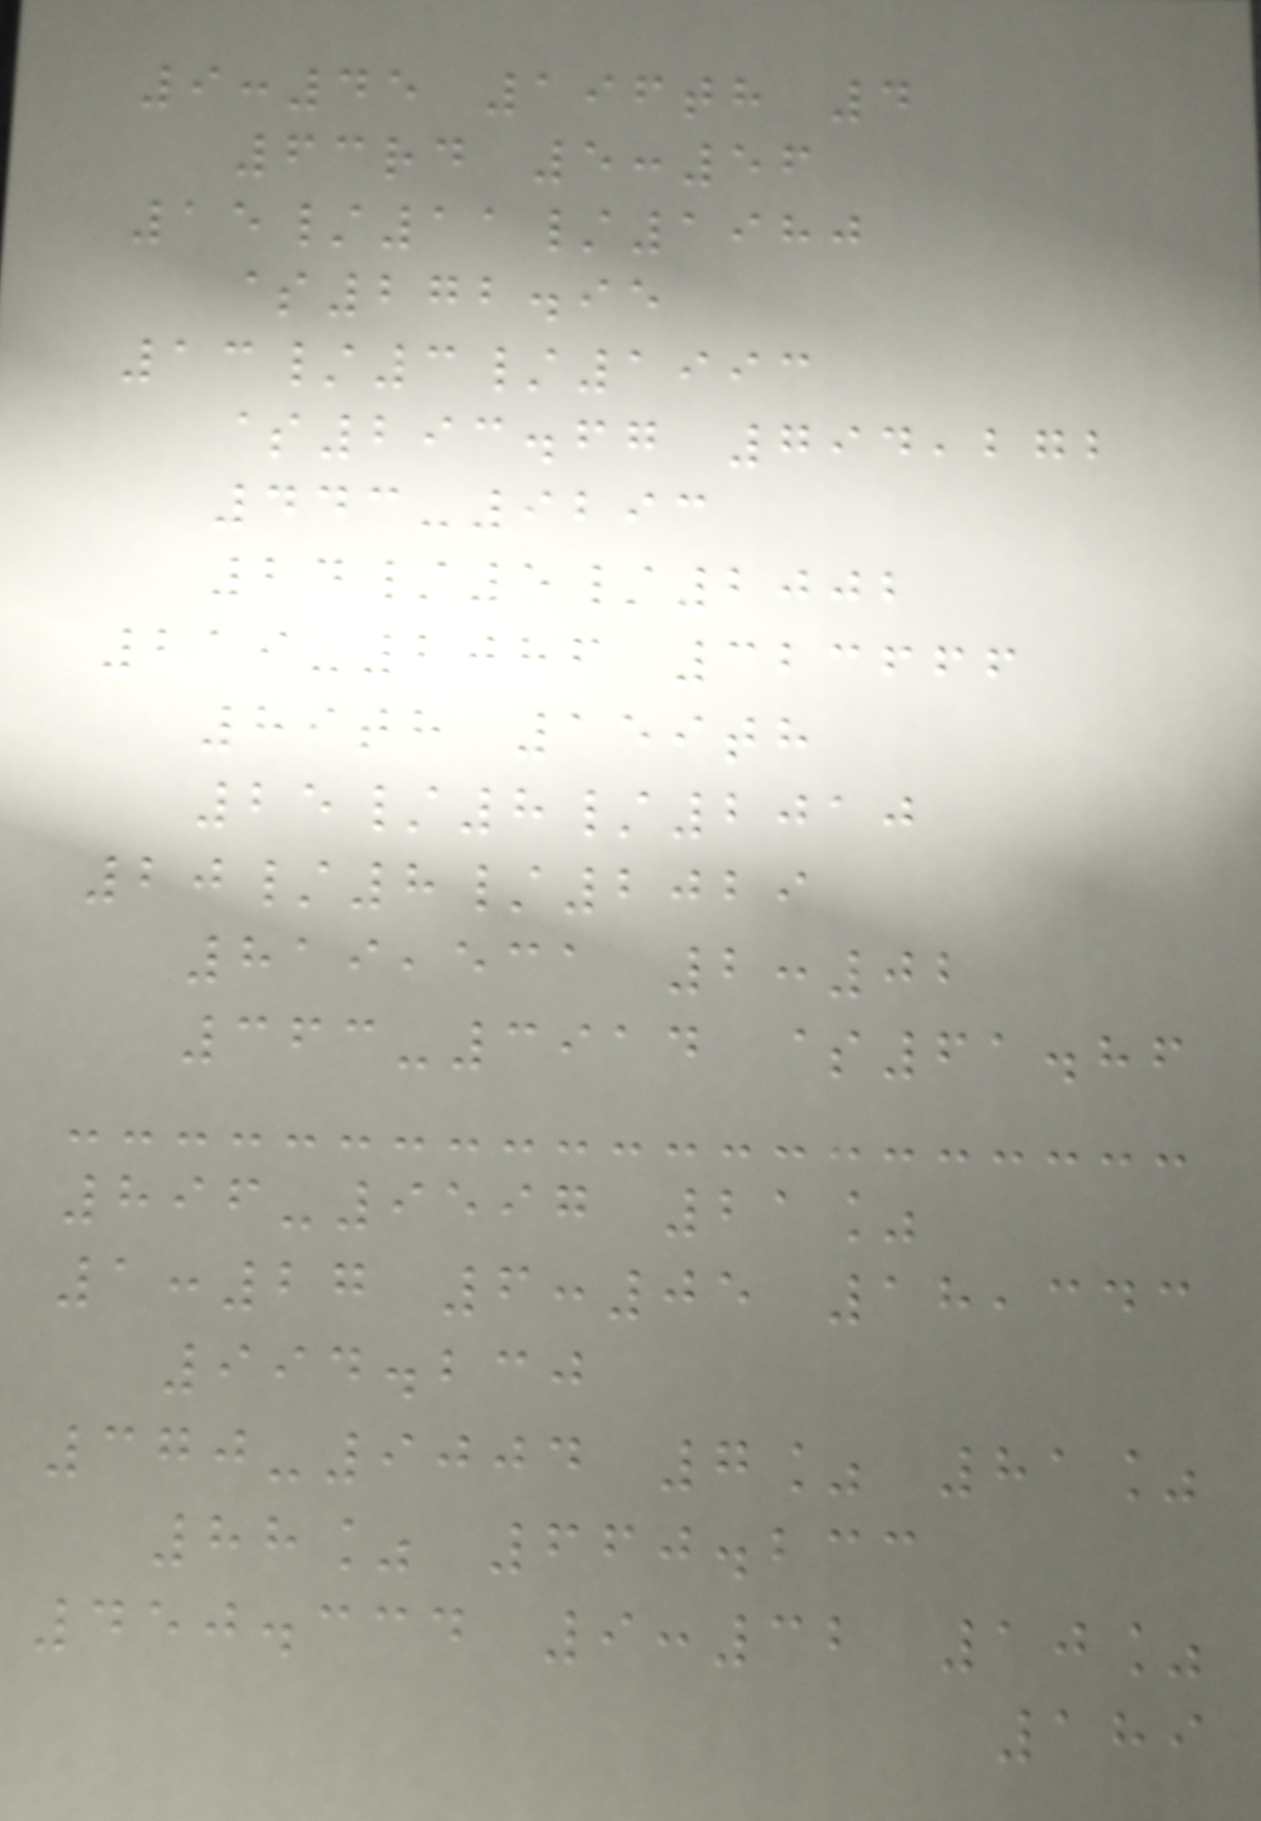9:45 196th 4
63rd 5:56
15/11/1980
$272.95
13/3/1993
$293.67 794,272
443-9293
24/5/2002
219-2086 323666
89th 159th
25/8/2010
20/8/2029
819,531 2:02
363-3914 $61.86
896-9597 21%
1:27 6:05 18,343
994.230
370-9004 7% 81%
88% 660.233
450.334 9:32 10%
189
